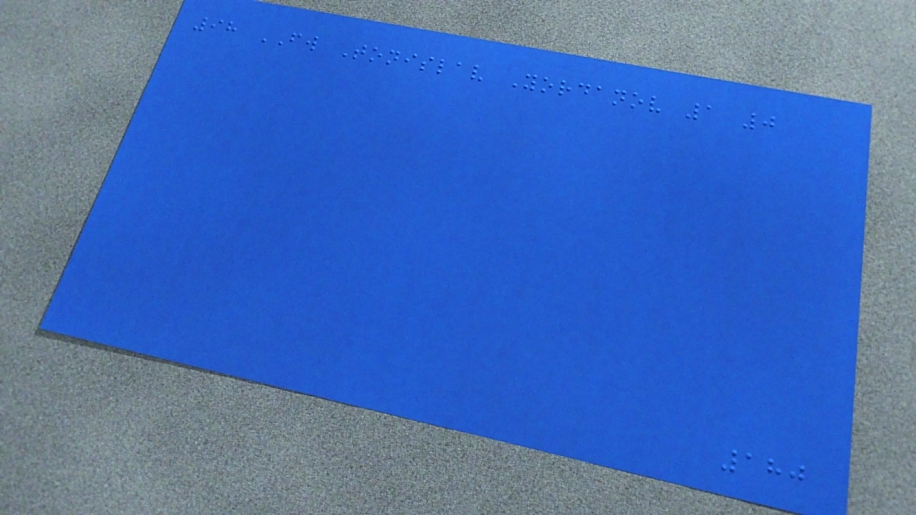98 FW Tonislav Yordanov 1 0
180
